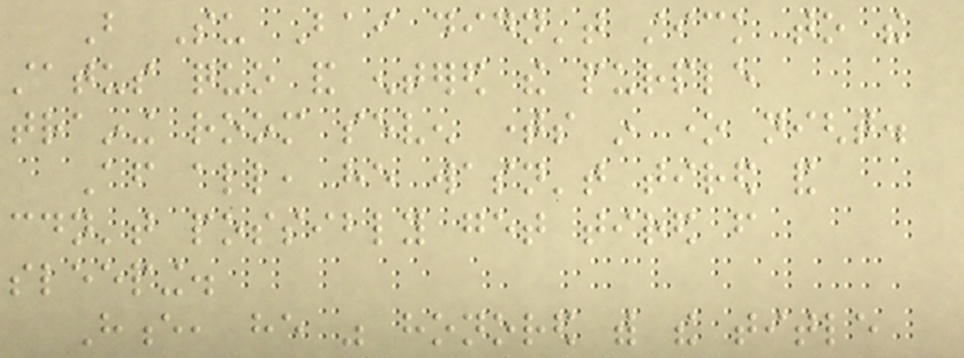But Su Bai didn't stick to the
status quo and entered the purple
training room seven times in one night.
After all, he wasn't tired and
couldn't possibly get tired from
sleeping.
Hence, he was honored with the title
